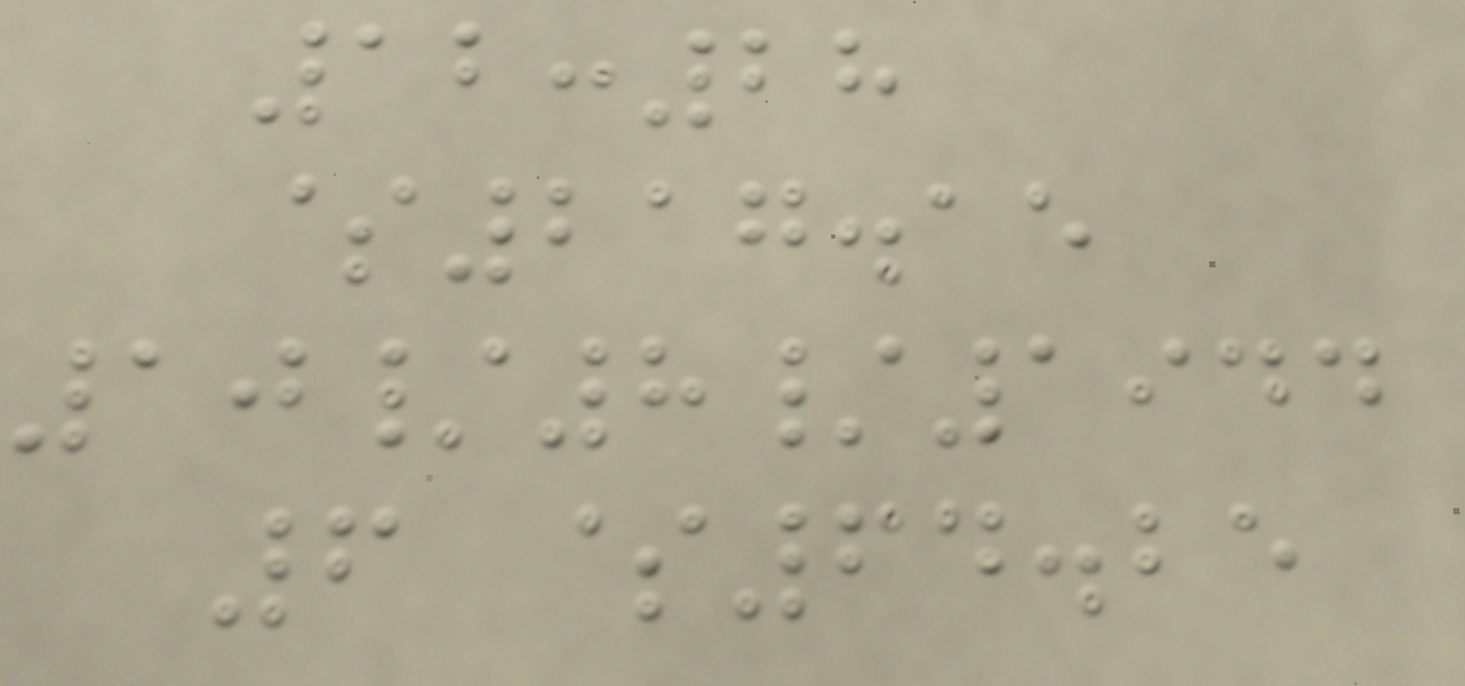12:28
$217.15
10/8/1944
6 $64.25
